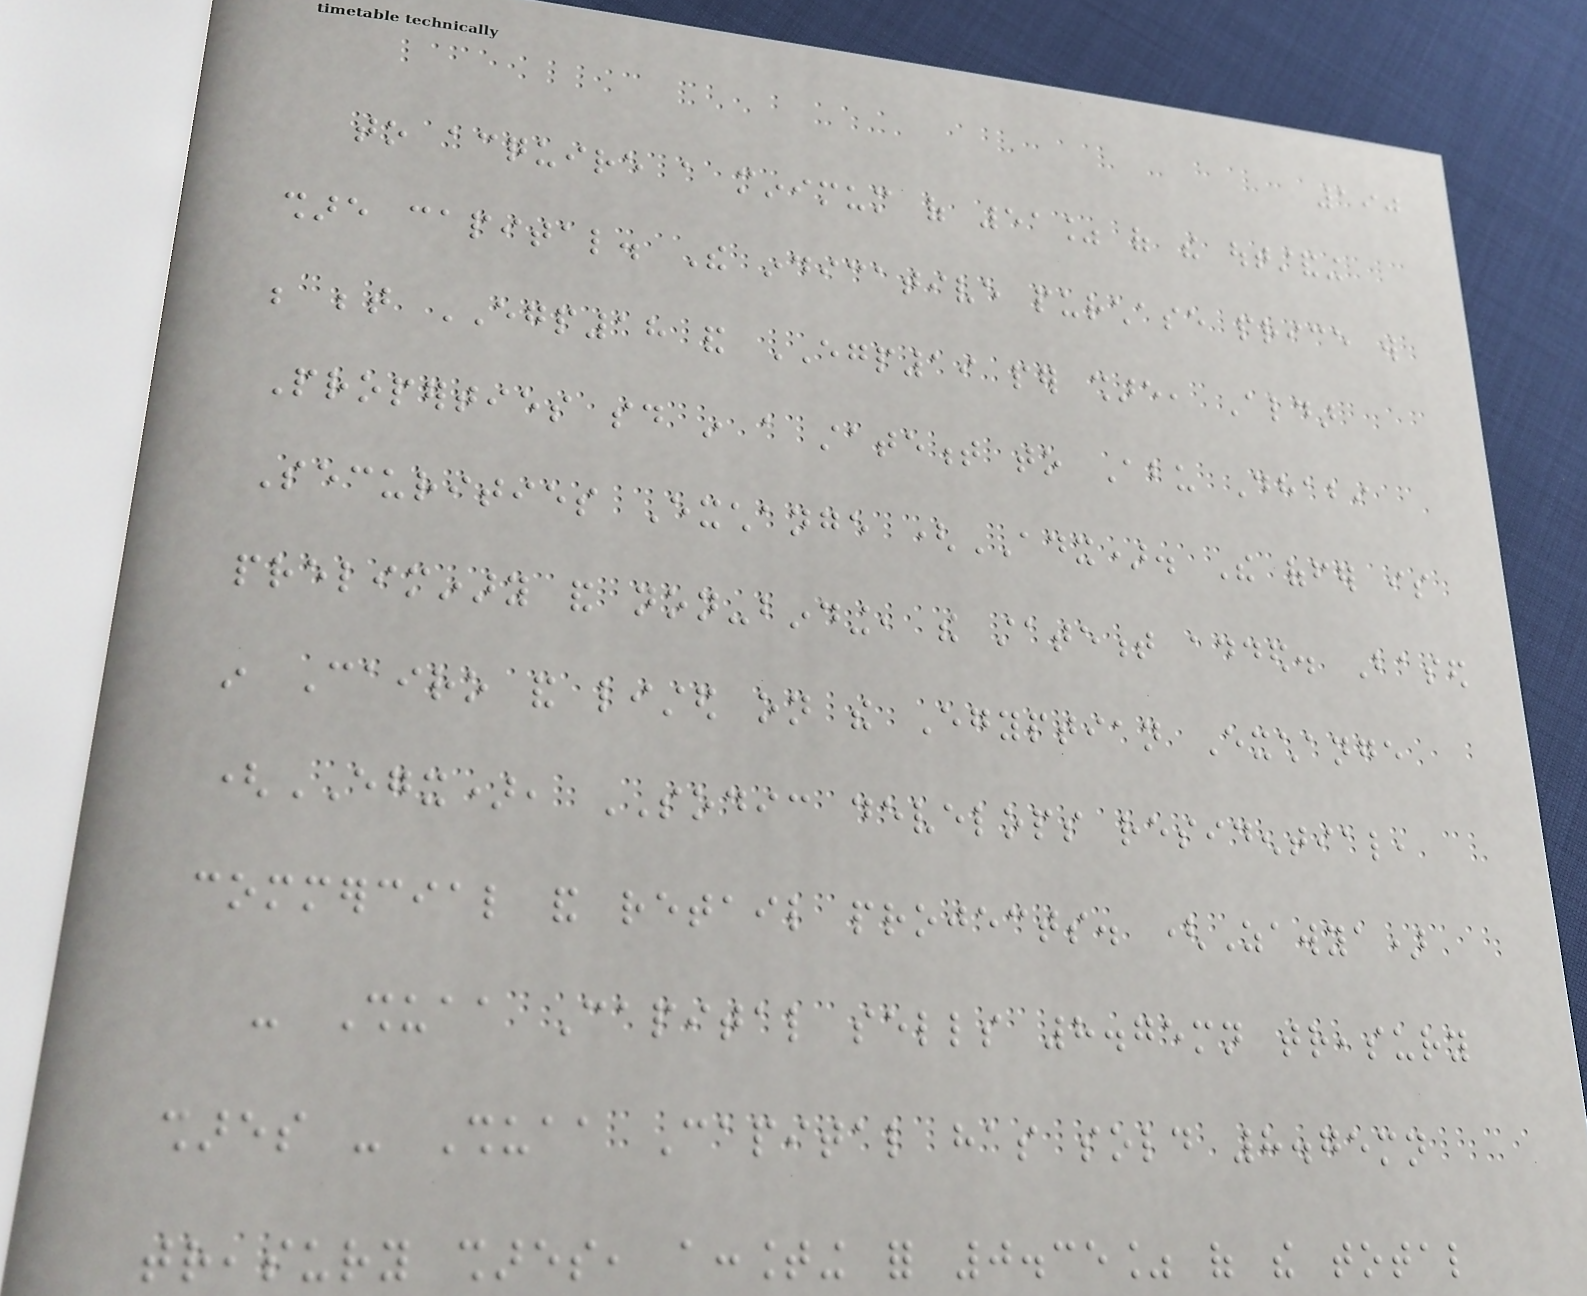190
to acquire a minimum of 51% of the outstanding
share capital. The indicative purchase price will
be between EGP18 and EGP19 per share, Aldar
Properties said in a statement to Abu Dhabi
Securities Exchange (ADX). The offer is
preliminary and non-binding, the statement added. Based
in Cairo and listed on the Egyptian Exchange
(EGX), SODIC develops residential,
commercial and retail projects. (Zawya)
- Shuaa Capital sells 8.75mn treasury
shares - Shuaa Capital has sold 8.75mn
treasury shares, accounting for 0.35% of the total
